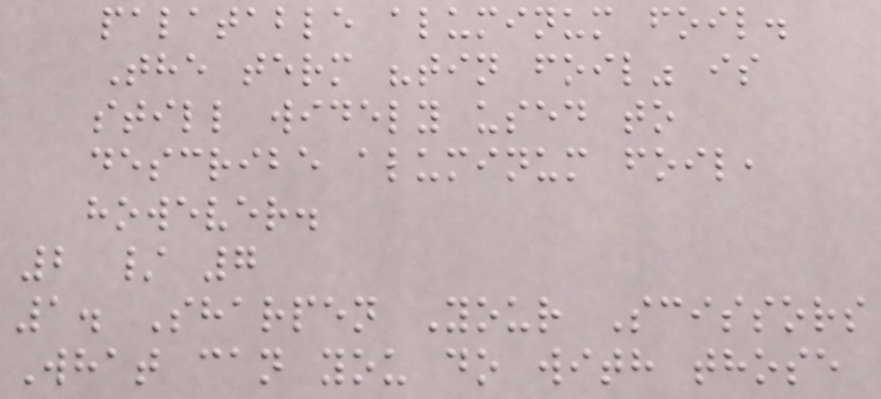palatable aluminum foil.
The term "tin foil" is
still widely used to
describe aluminum foil,
however.
2 / 7
1. Sharpen Your Scissors
What can you do with those
